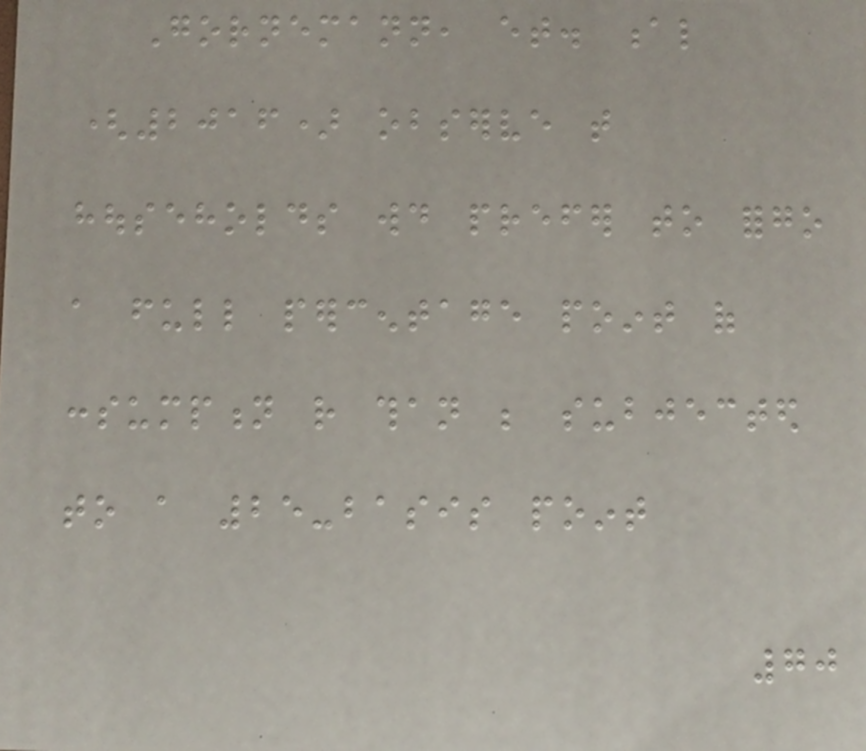Gornemann, et. al
(2016) observe that
households would prefer to forgo
a full percentage point of
consumption rather than be subjected
to a 25-basis point
70
